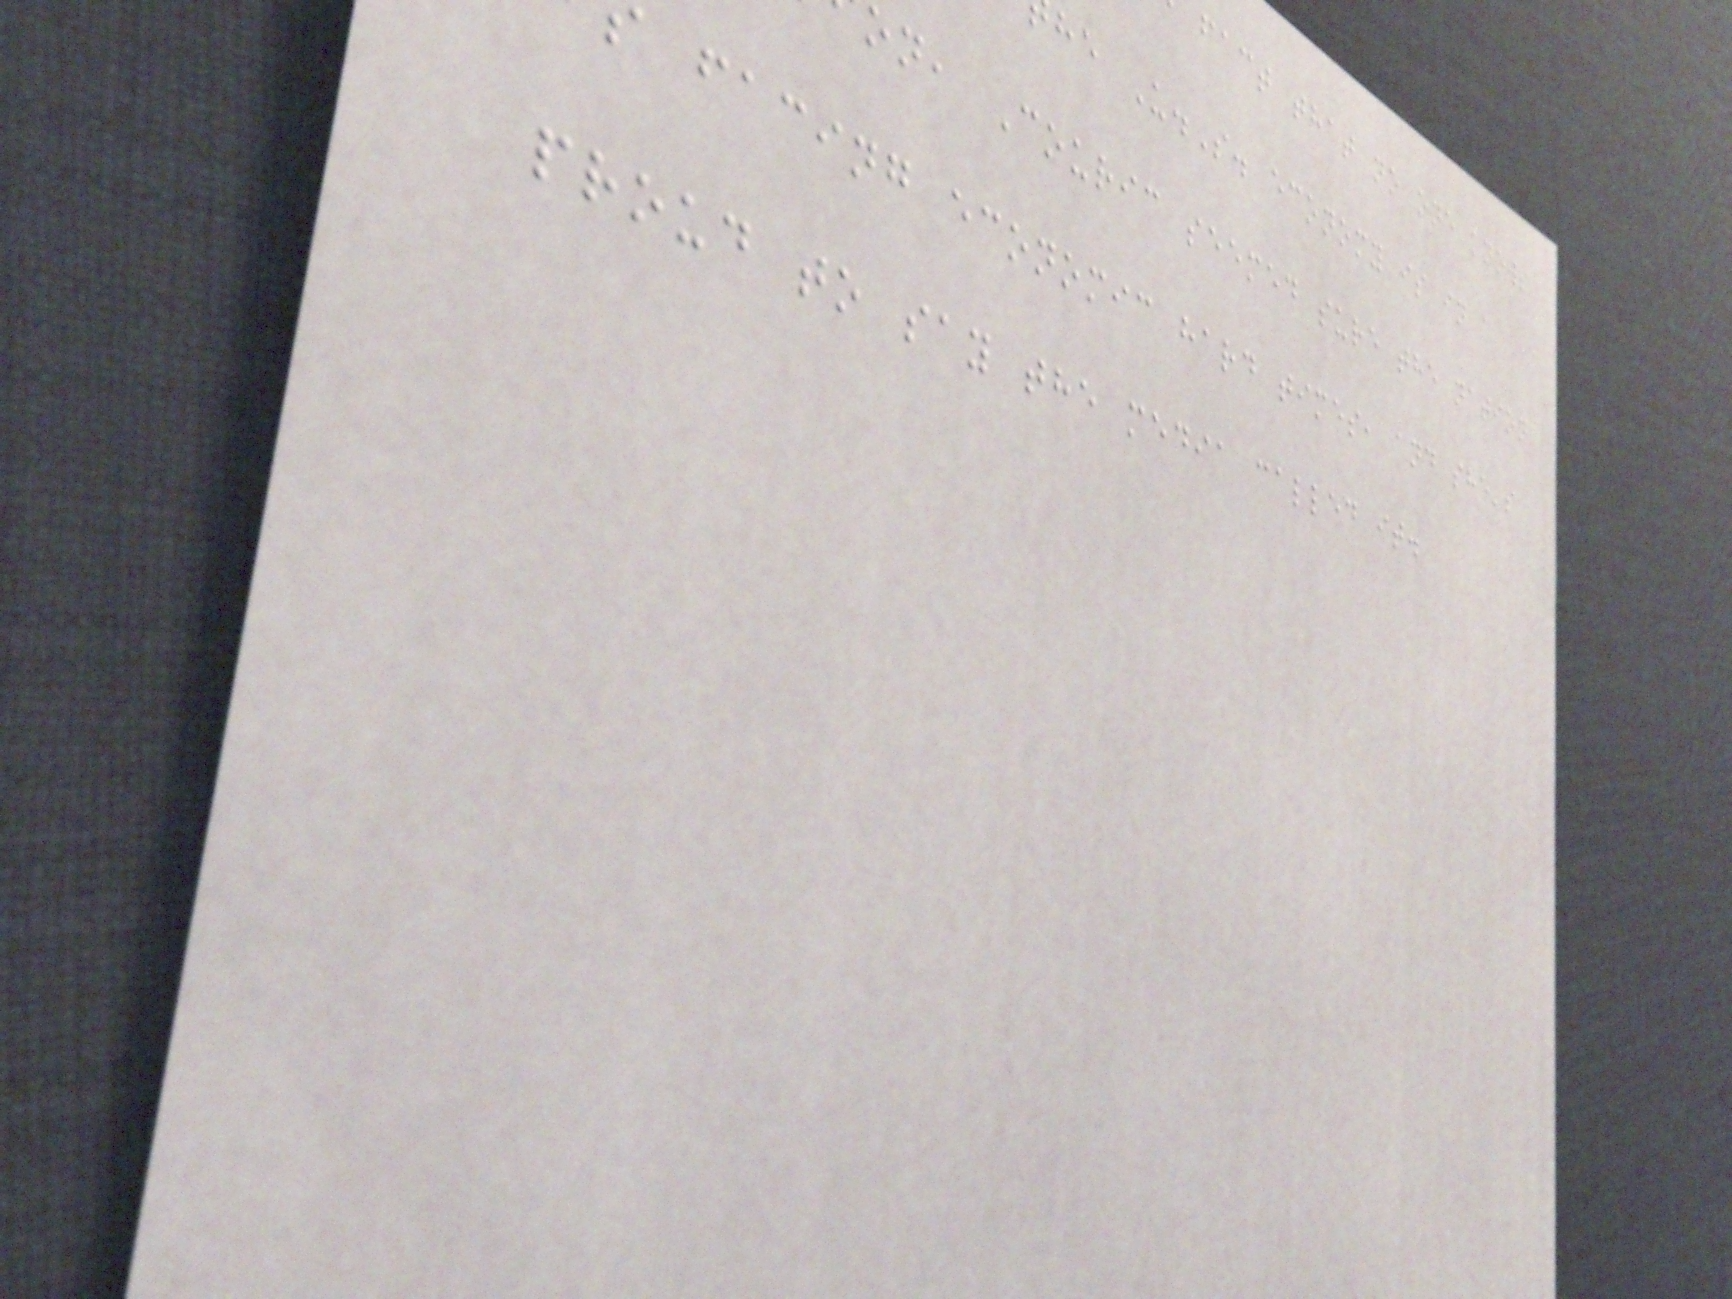fact that no one knows
he U.S. economy is in a
on, Couric seemed sure the nation
facing economic hard times, and she's
proud to say the media called it.
